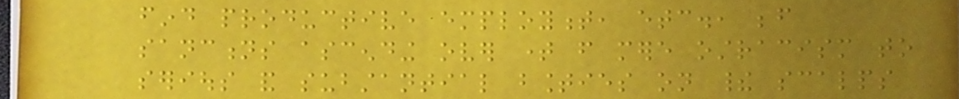find productive employment, etc., before
sanctions ascending over time from mere ostracism to
serious and substantial bounties on their scalps
